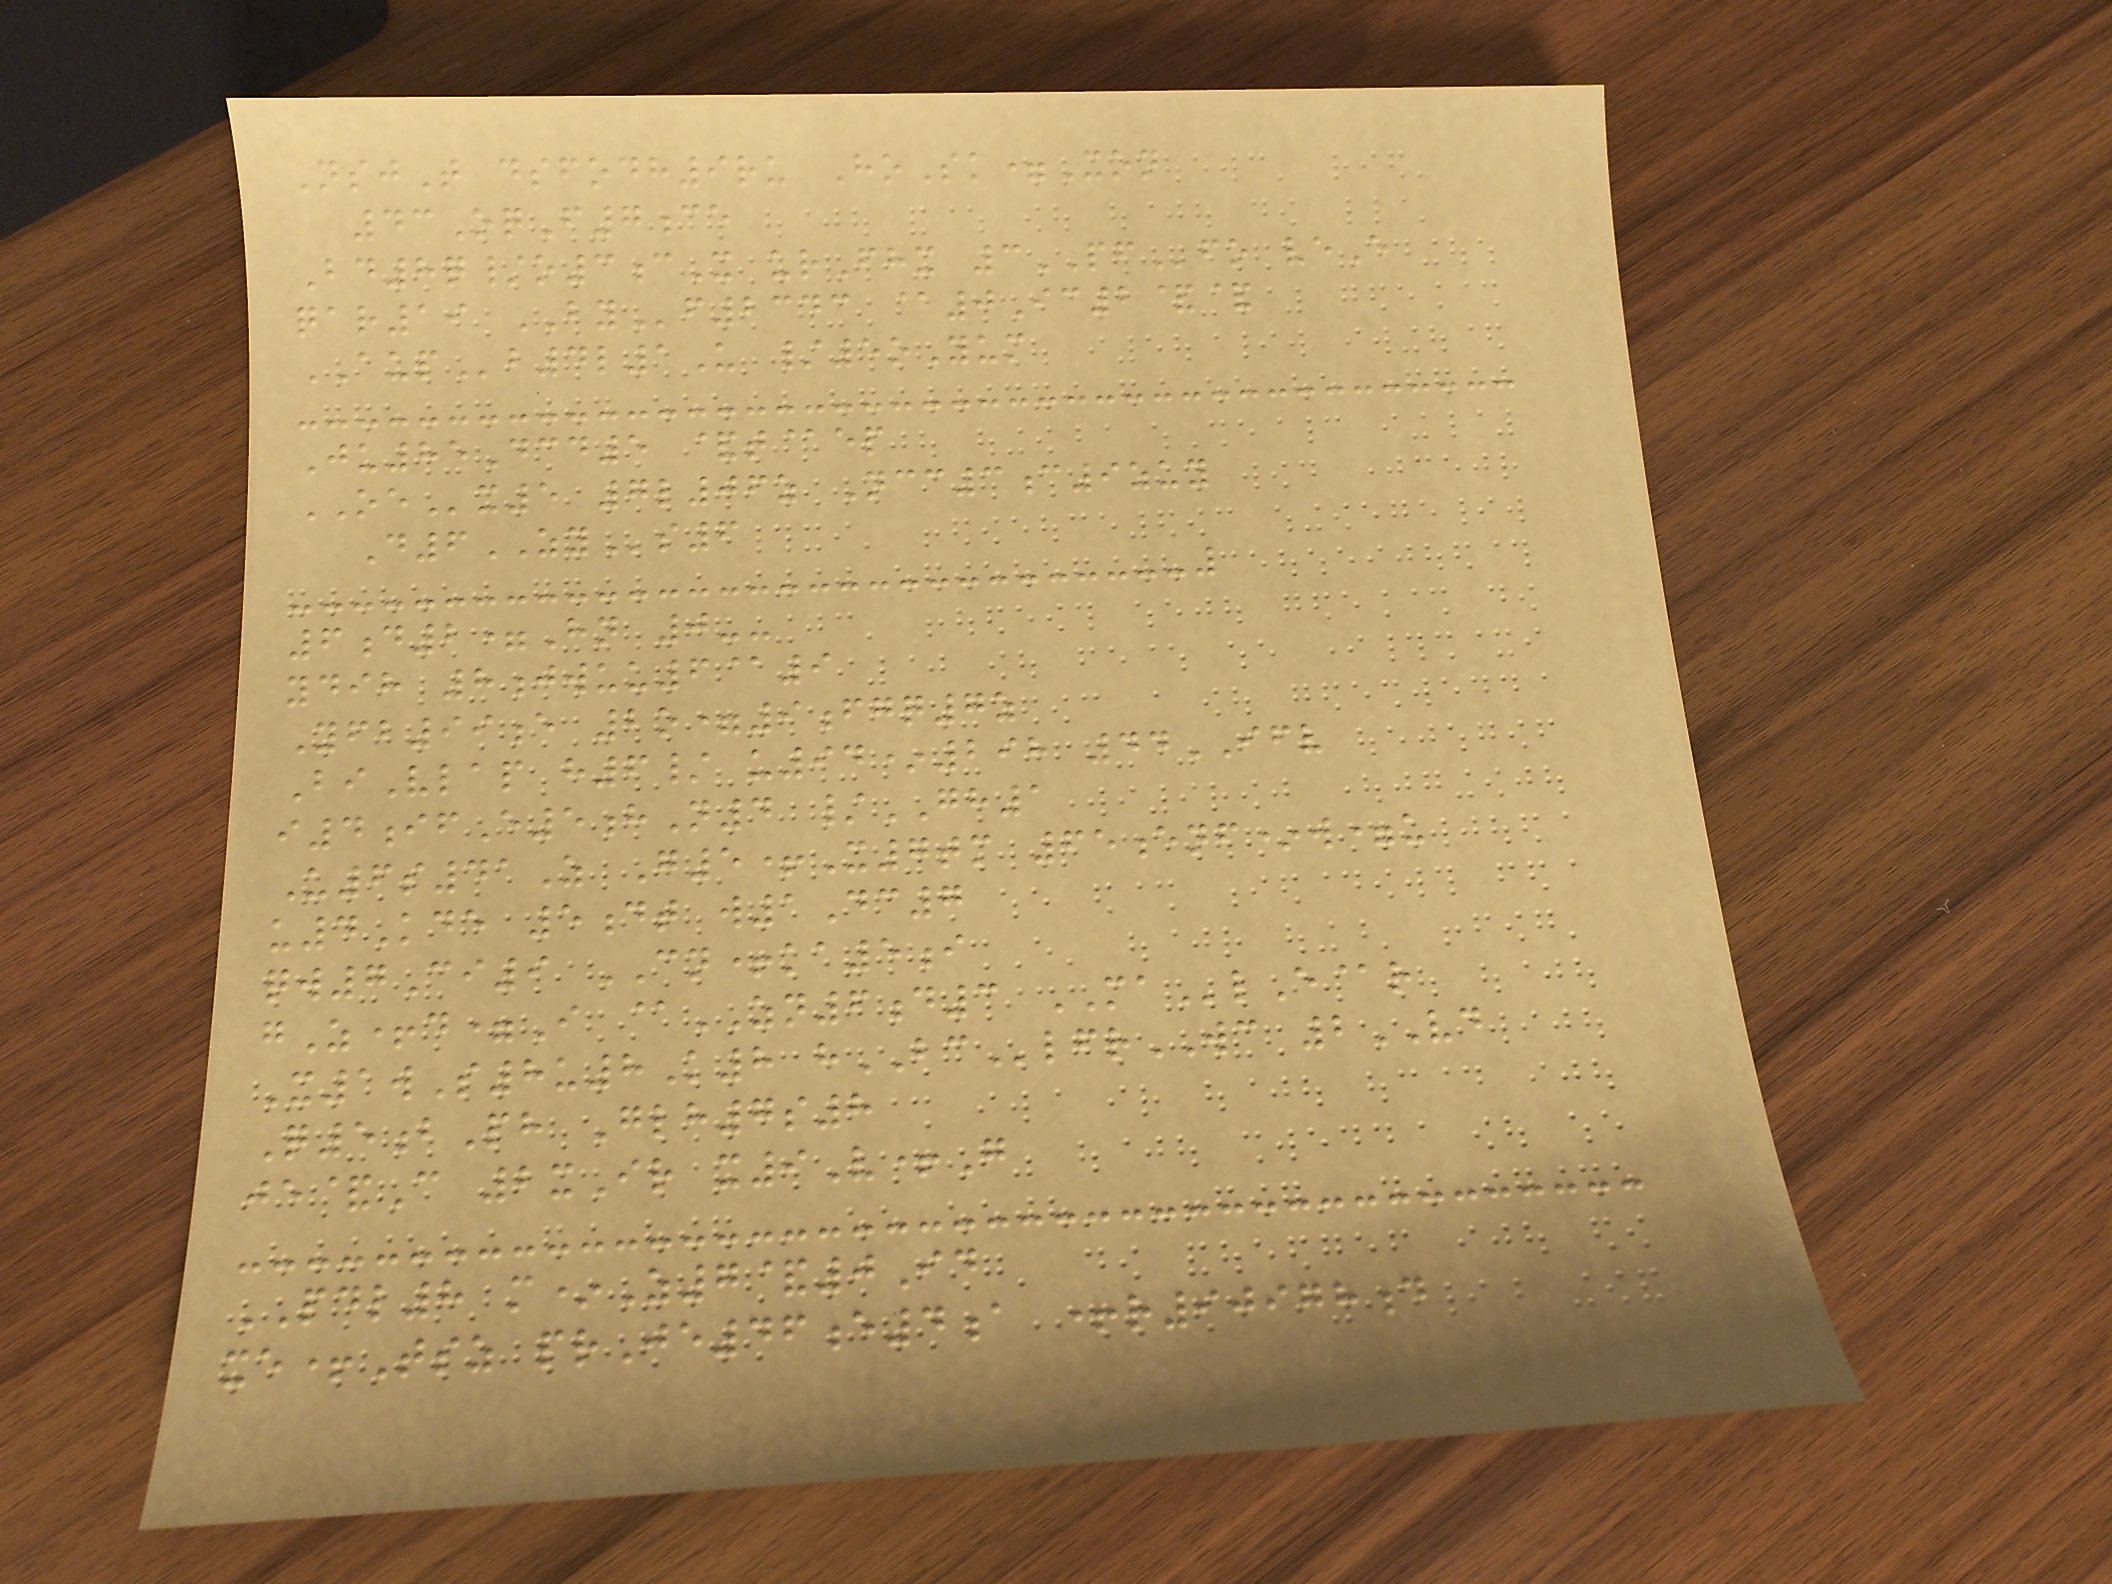NsjT dsfodh9ru HoSk=Xon
43OqF7ce
Bd8q/o3cX urFhx 3PFfo veE
qar19 BYf2343 @0Ic2&&
AUPb4l1U /5oYum
Ju85Dcd5 &t@ep
OEx5 7l06z Ncc3c9zuy
D6ZYs6
6d2=Hn 0--
ydih 8jwuu6@9
Yfb99e 2o=9fgq7z
BiVlap h6/ u94*298 44IFV
i4ifE5hN4 /GH1
U6s41Z G5+X7tm 65enf*w=u
u4Kde 5dt w1Dc7
qw7Ci9 CN+ka5i
gZ+d=I @ZN6d3 MAlE@r
X1wS8u8K8 hBClfrWC 2VD
Q5bPh Glh7s8
je&C 2xIr x9V+G
PDL8 m*Z7&0Id
xe+Tsz prJe46e4a +r90978d
